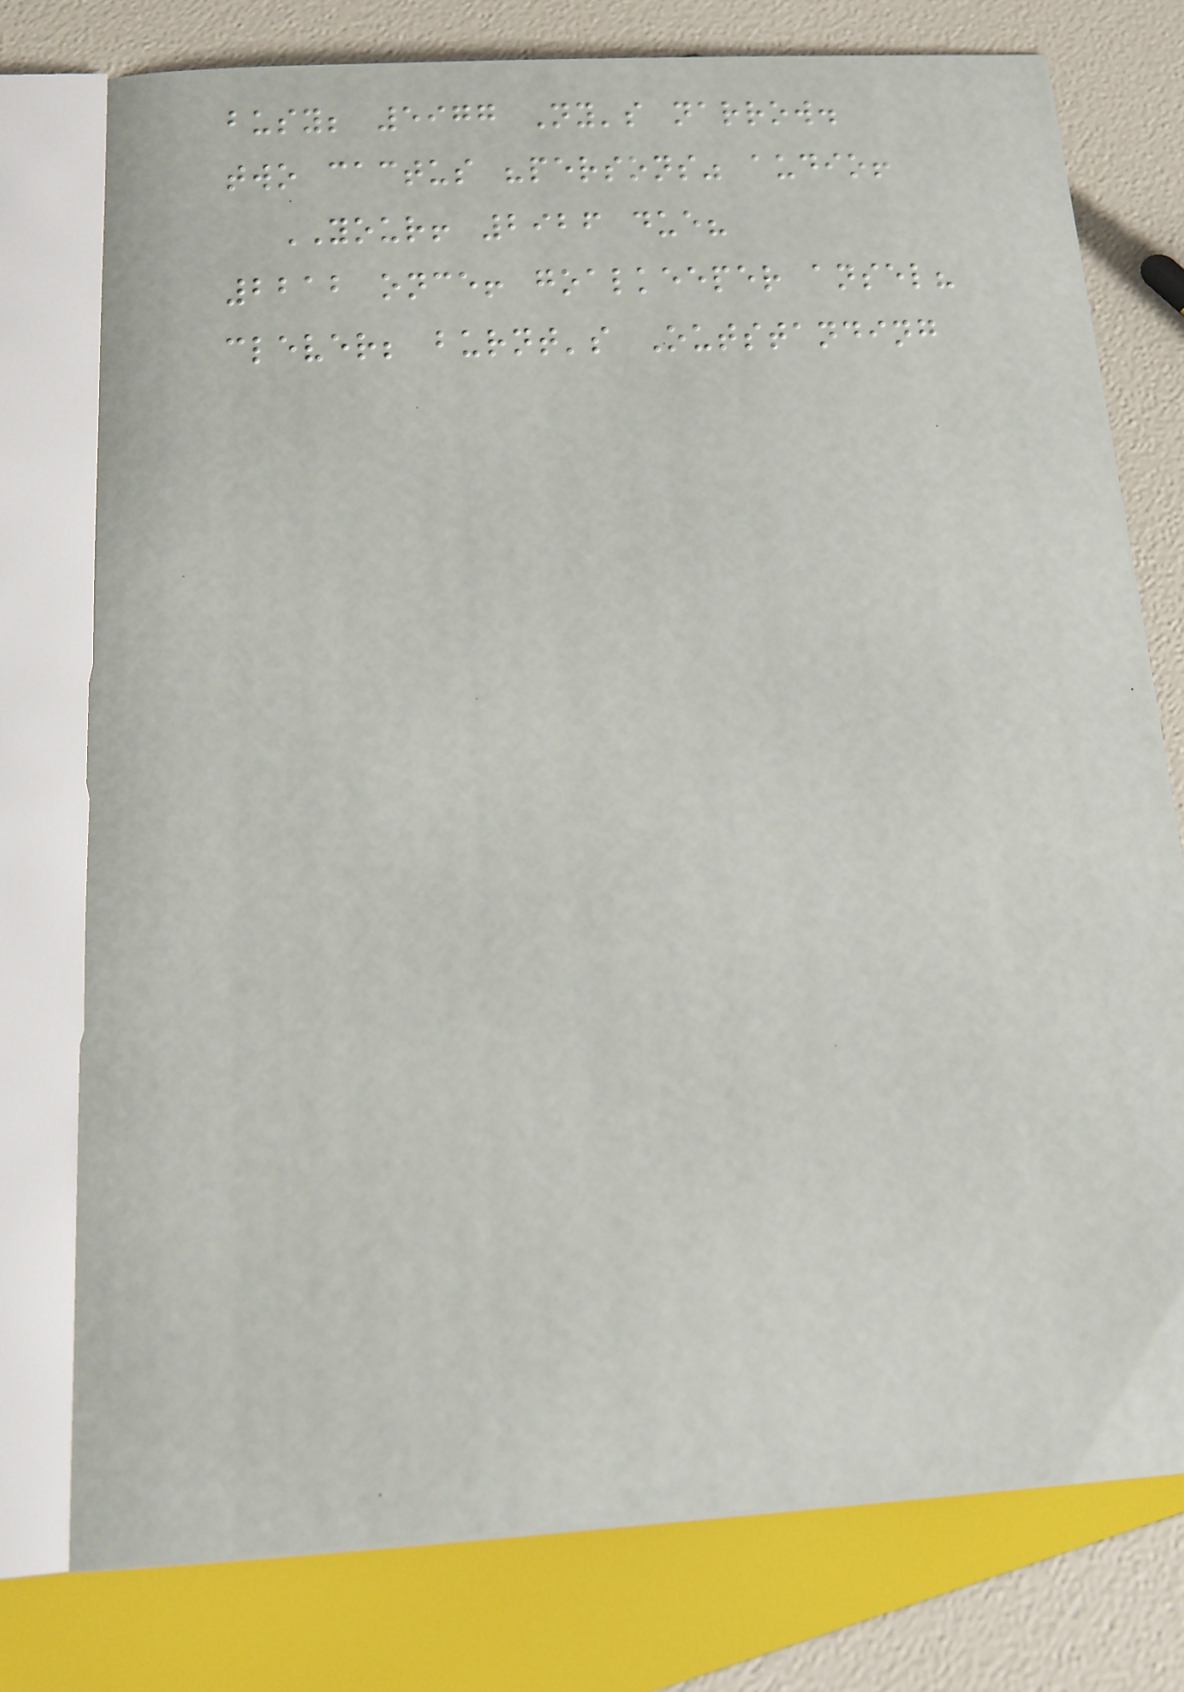busy; 5977 Ny's narrow.
two cactus "persons" audio!
YOUR! 2926 due?
2212 once! goalkeeper ansel?
clever; burnt's Outstanding
